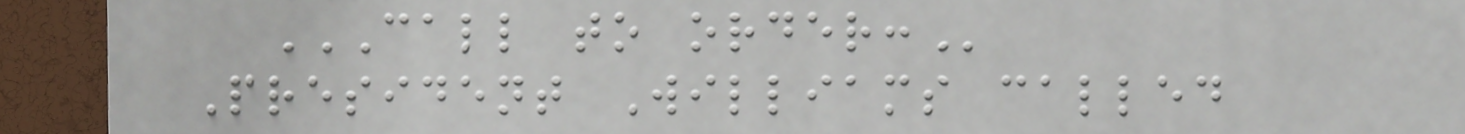CALL TO ORDER:
President Williams called
